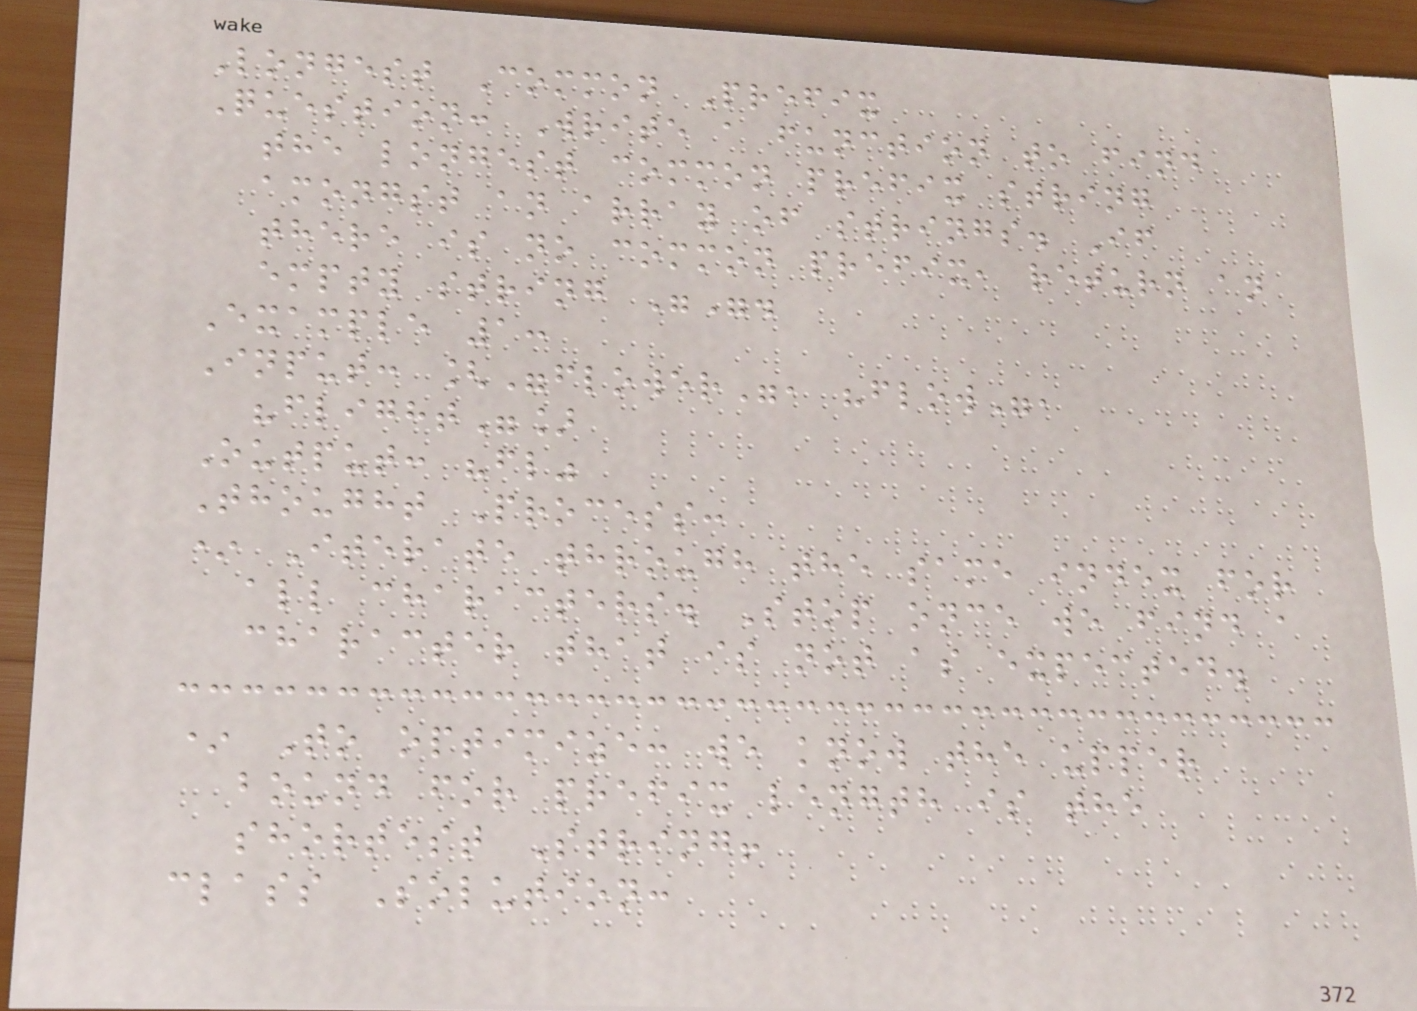Longest Common Prefix
Question: Write a function to find
the longest common prefix string
amongst an array of strings. If
there is no common prefix, return an
empty string "".
Example 1:
Input: ["flower", "flow",
"flight"]
Output: "fl"
Thought Process:
* Iterate through the same index for
all characters. Stop once we find a
character that is not as expected.
* To optimize: we know the upper
bound for prefix length is the
shortest String!
class Solution:
